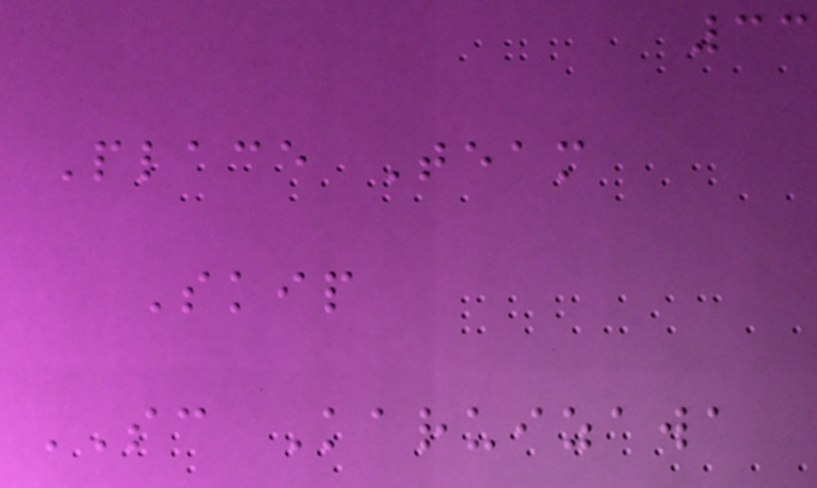33
Place Team
Skip
SC Karuizawa
